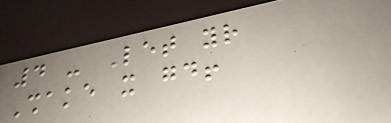4 - Let your
Shake it good!
